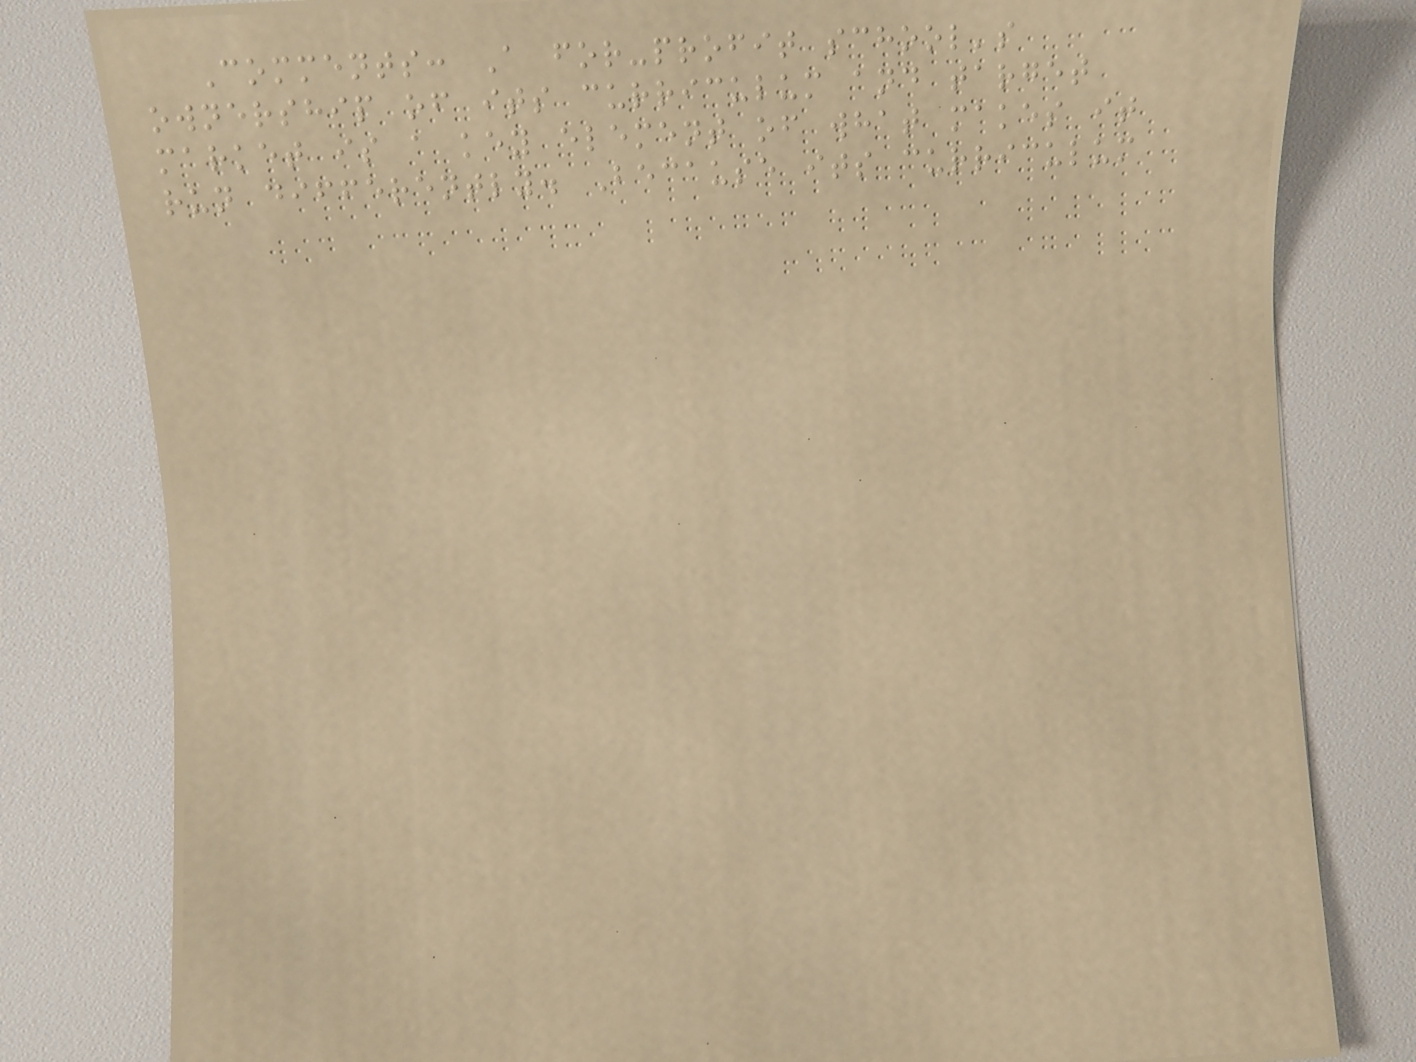Comments: A for-profit school's
ownership of its curriculum and target
market is a key element of what makes it
run differently. Because its curriculum
